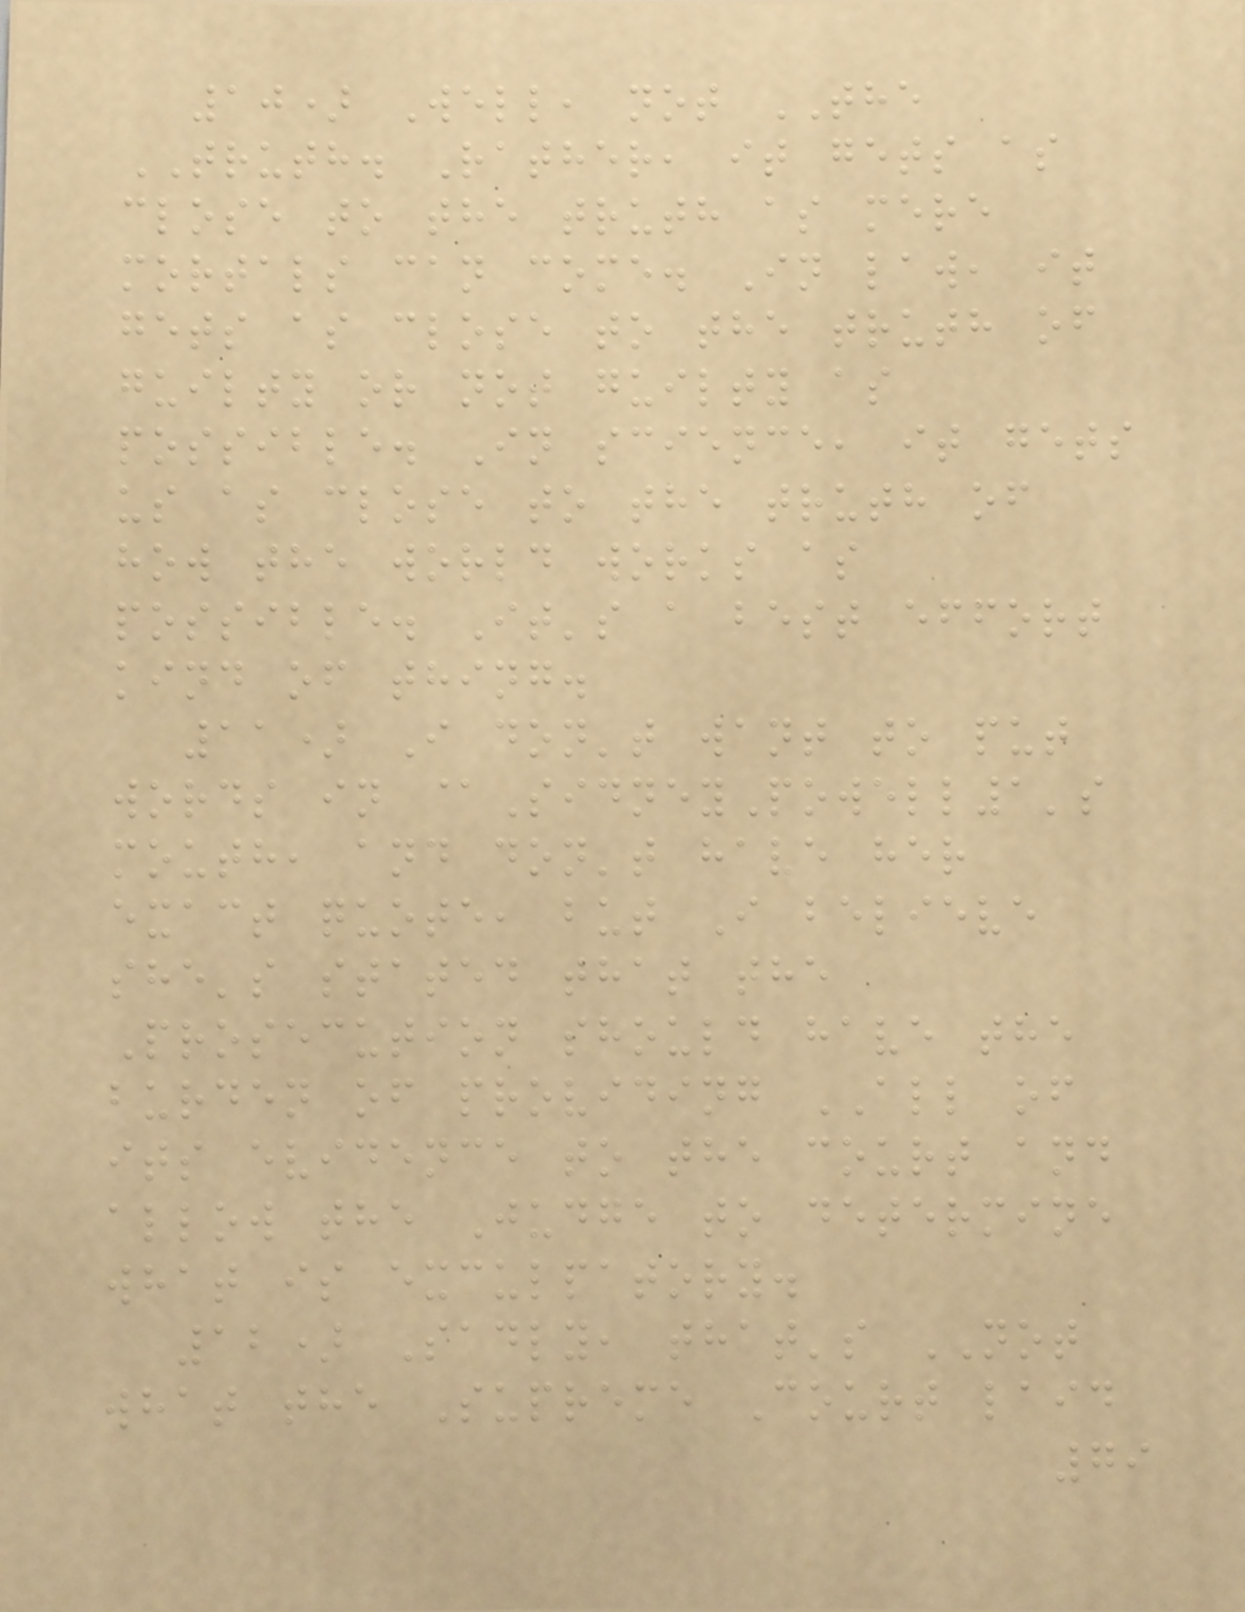10) Well, not THE
TRUTH. Rather, it gets as
close to the truth as mere
mortals can come. In law, it
gets as close to the truth of
guilty or not guilty as
possible. In science, it gets
us as close to the truth of
how the world works as
possible. It's a best effort
kind of thing.
11) I don't want to put
words in @SidneyPowell1's
mouth, and don't have her
exact quote, but I believe
she's stated that the
Prosecution should have the
burden of providing ALL of
its evidence to the court and
allow the Judge to determine
what is exculpatory.
12) Sadly, that's NOT
what the Supreme Court laid
79
